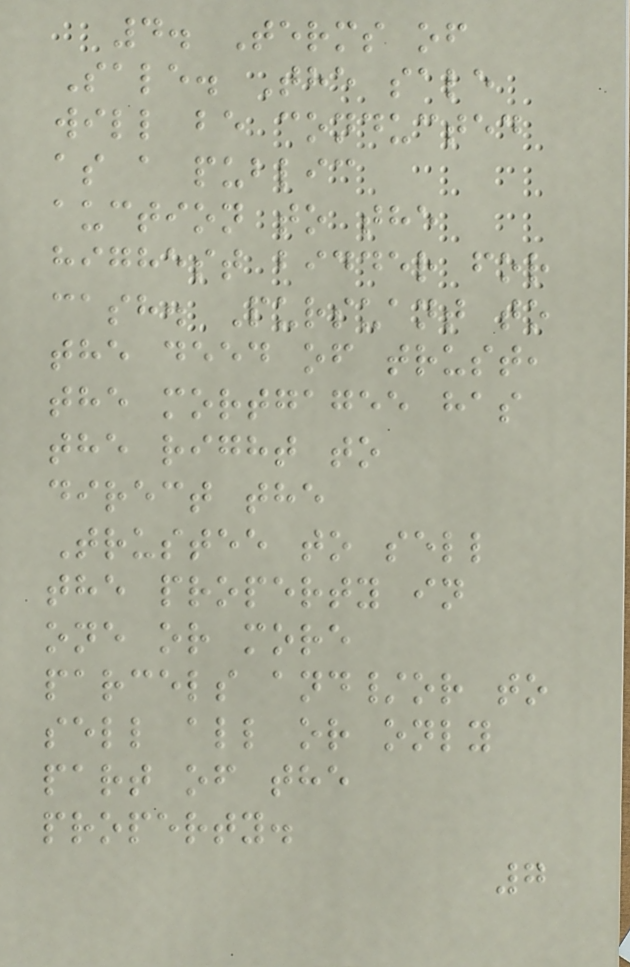4. Terms of
Sale. The sale
will be conducted
as a public
auction to the
highest bidder for
cash. Pursuant to
the deed of trust,
the mortgagee has
the right to
direct the
Trustee to sell
the property in
one or more
parcels and/or to
sell all or only
part of the
property.
7
